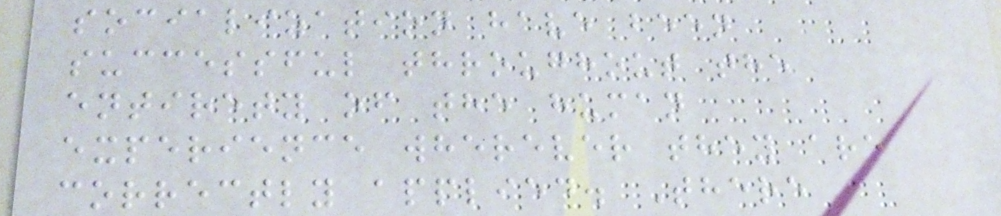socialization have been
successful throughout the
entirety of the human
experience wherever they are
correctly applied. There
